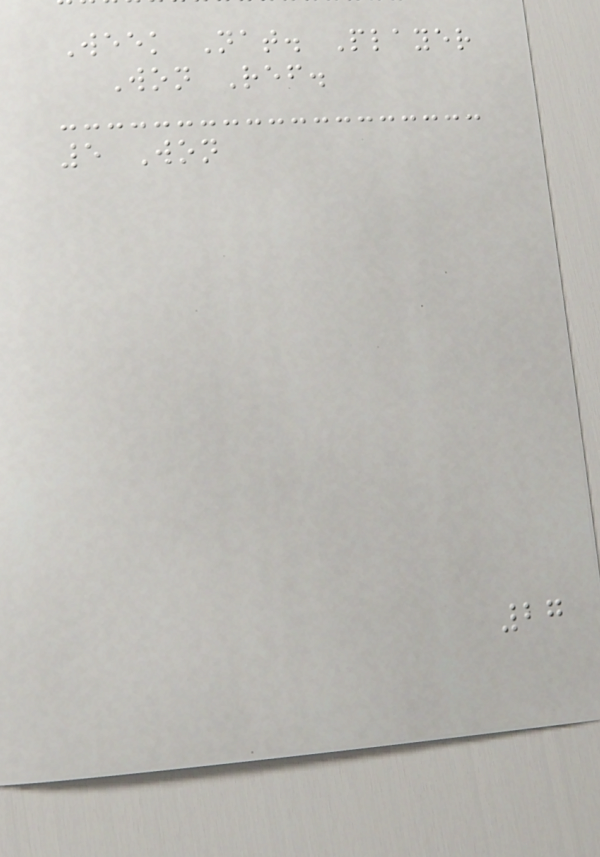Week Nat. Player
Won Ref.
5 Won
27
